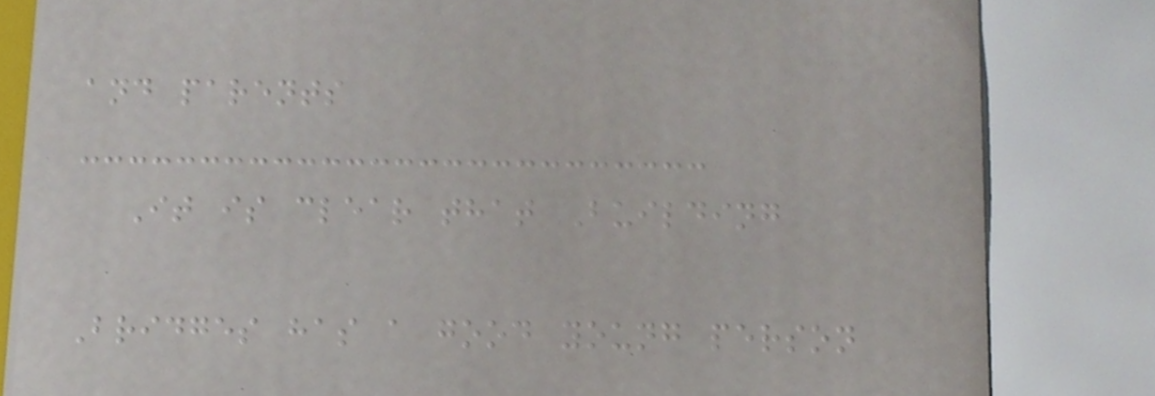and parents
It is clear that Building
Bridges has a good young person
